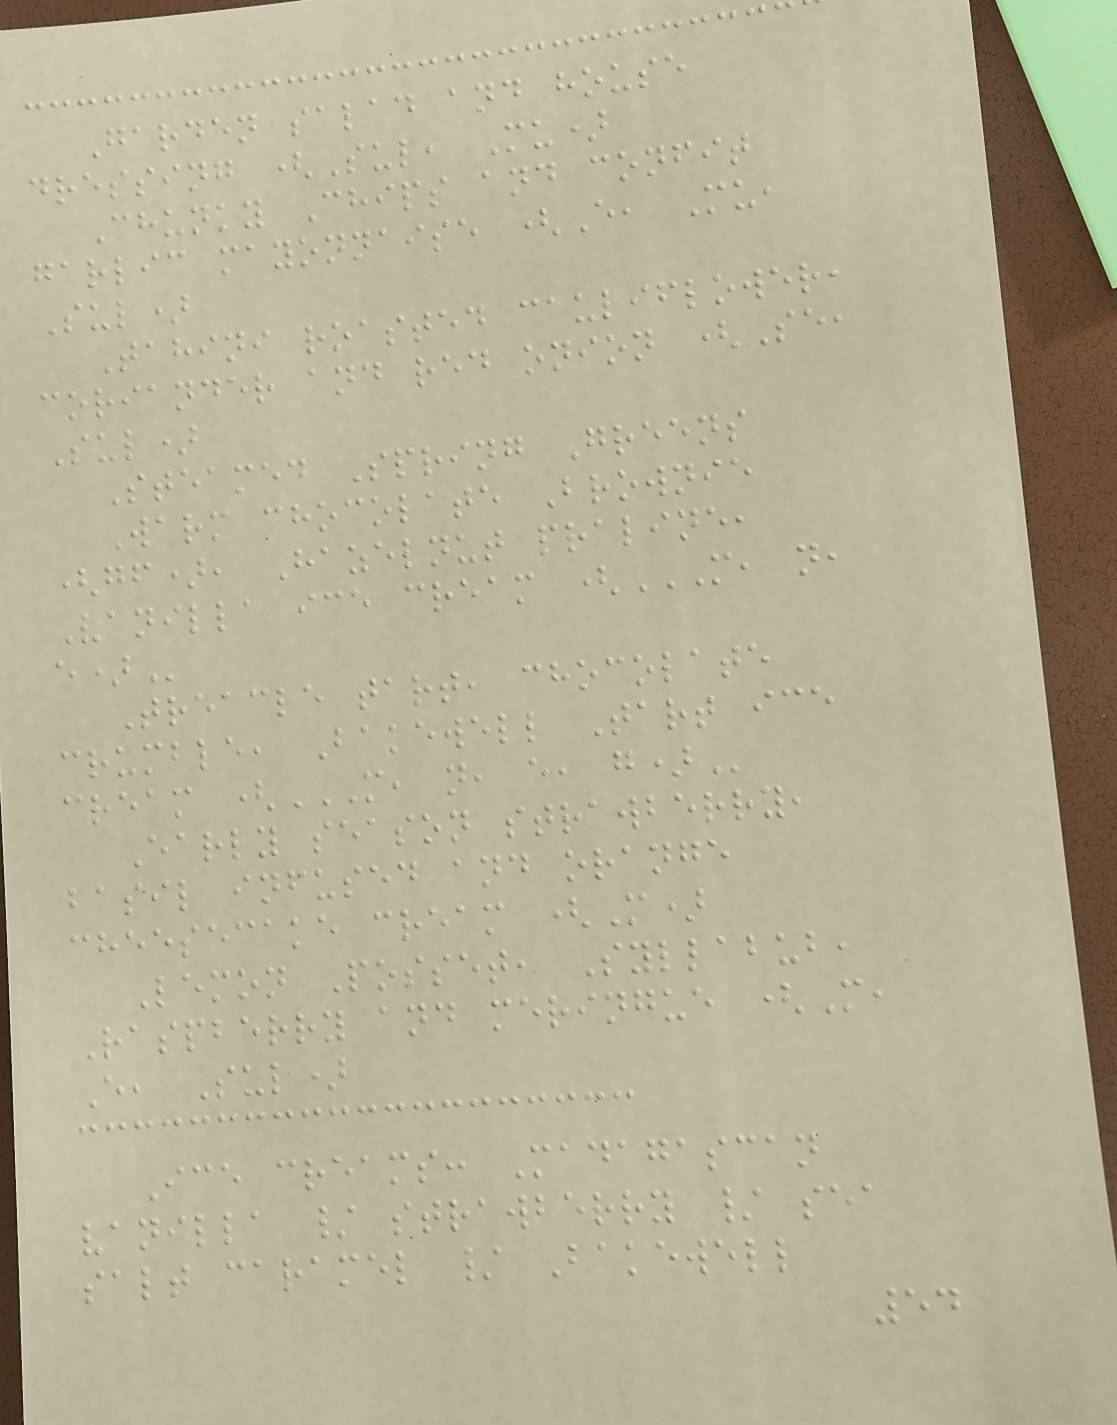Garden salad and house
dressing (Sul, Mu)
Chunky Chips and confit
garlic mayonnaise (E, Mu,
Sul)
Tahini roasted cauliflower,
coriander and red onion (Se,
Sul)
Steamed Spring Greens
Warm chocolate Brownie
(gf), Hazelnut praline,
Vanilla ice cream (M, N,
E)
Treacle tart, chocolate
crumble, Bakewell Tart ice
cream (M, N, E, G)
Early season strawberry,
basil infused and orange
cheesecake cream (M)
Lemon Posset, Syllabub,
Raspberry and meringue (M,
E, Sul)
Ice creams: Madagascan
vanilla / strawberry / sea
salt caramel / Bakewell
54
